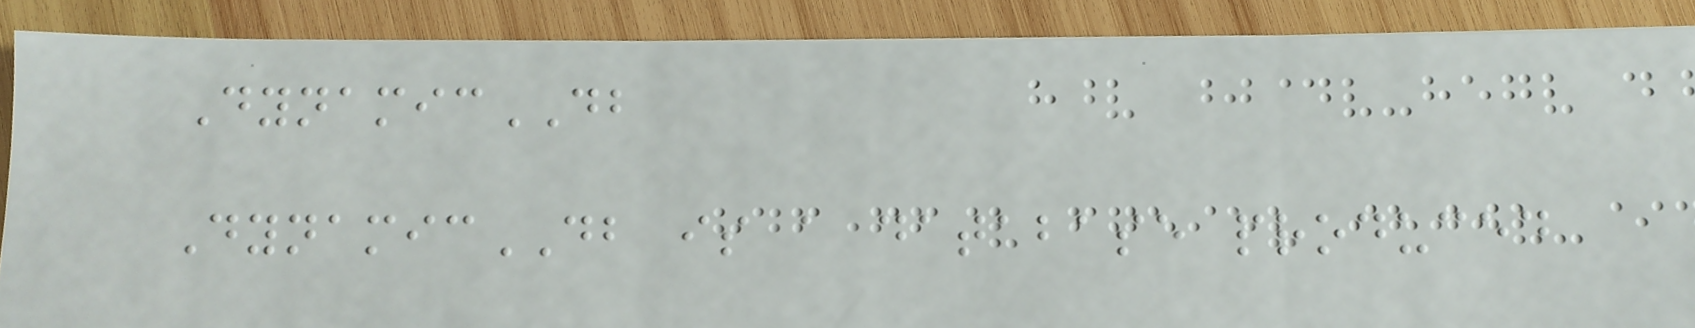DynamicDB
DynamicDB is a database produced
